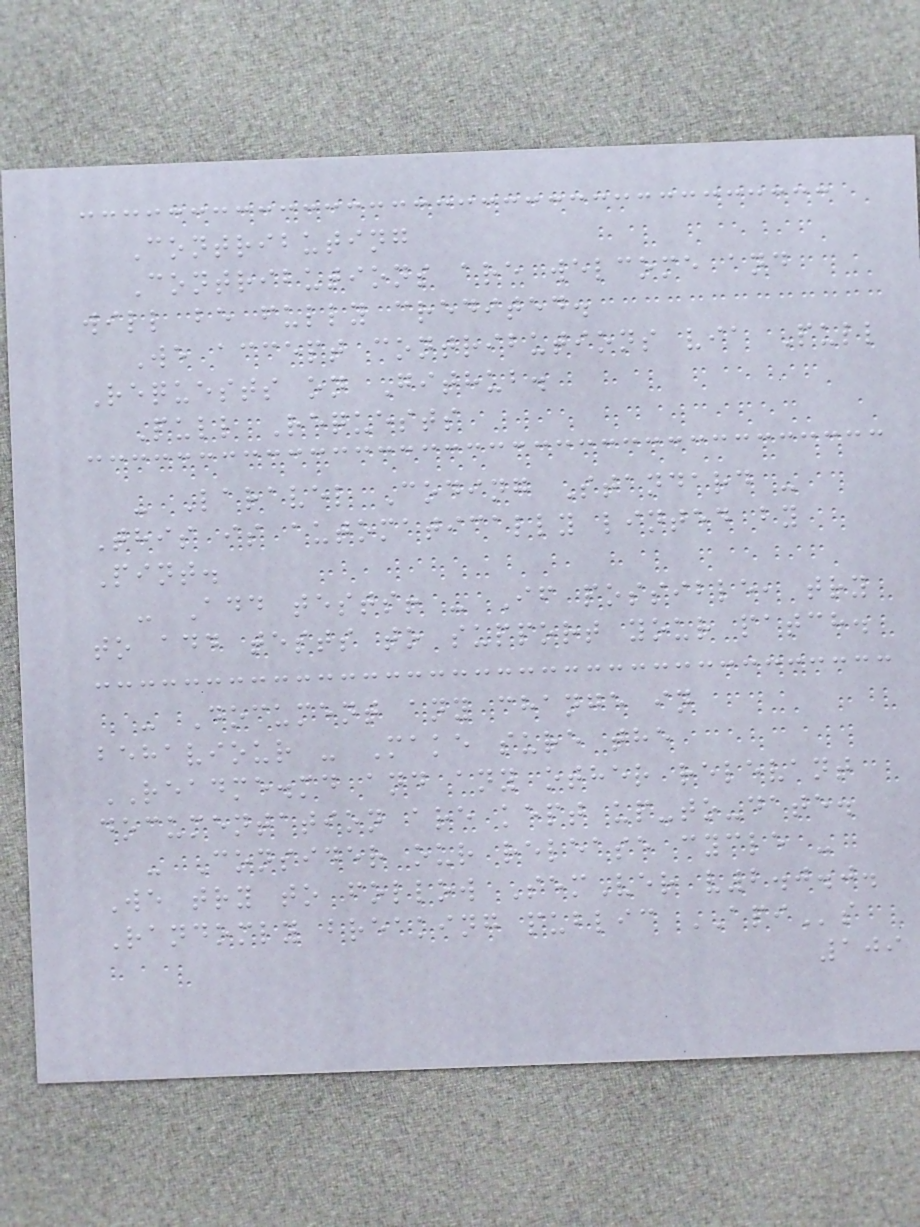Contributing
Contributions are welcome and
will be fully credited.
We accept contributions via Pull
Requests on Github.
Pull Requests
- Laravel Coding Standard -
This is automatically linted by
Pint.
- Add tests! - If possible, try
to add tests to support your patch.
- Document any change in
behaviour - Make sure the
README.md and any other relevant
documentation are kept up-to-date.
- Consider our release cycle -
We try to follow SemVer v2.0.0.
Randomly breaking public APIs
109
